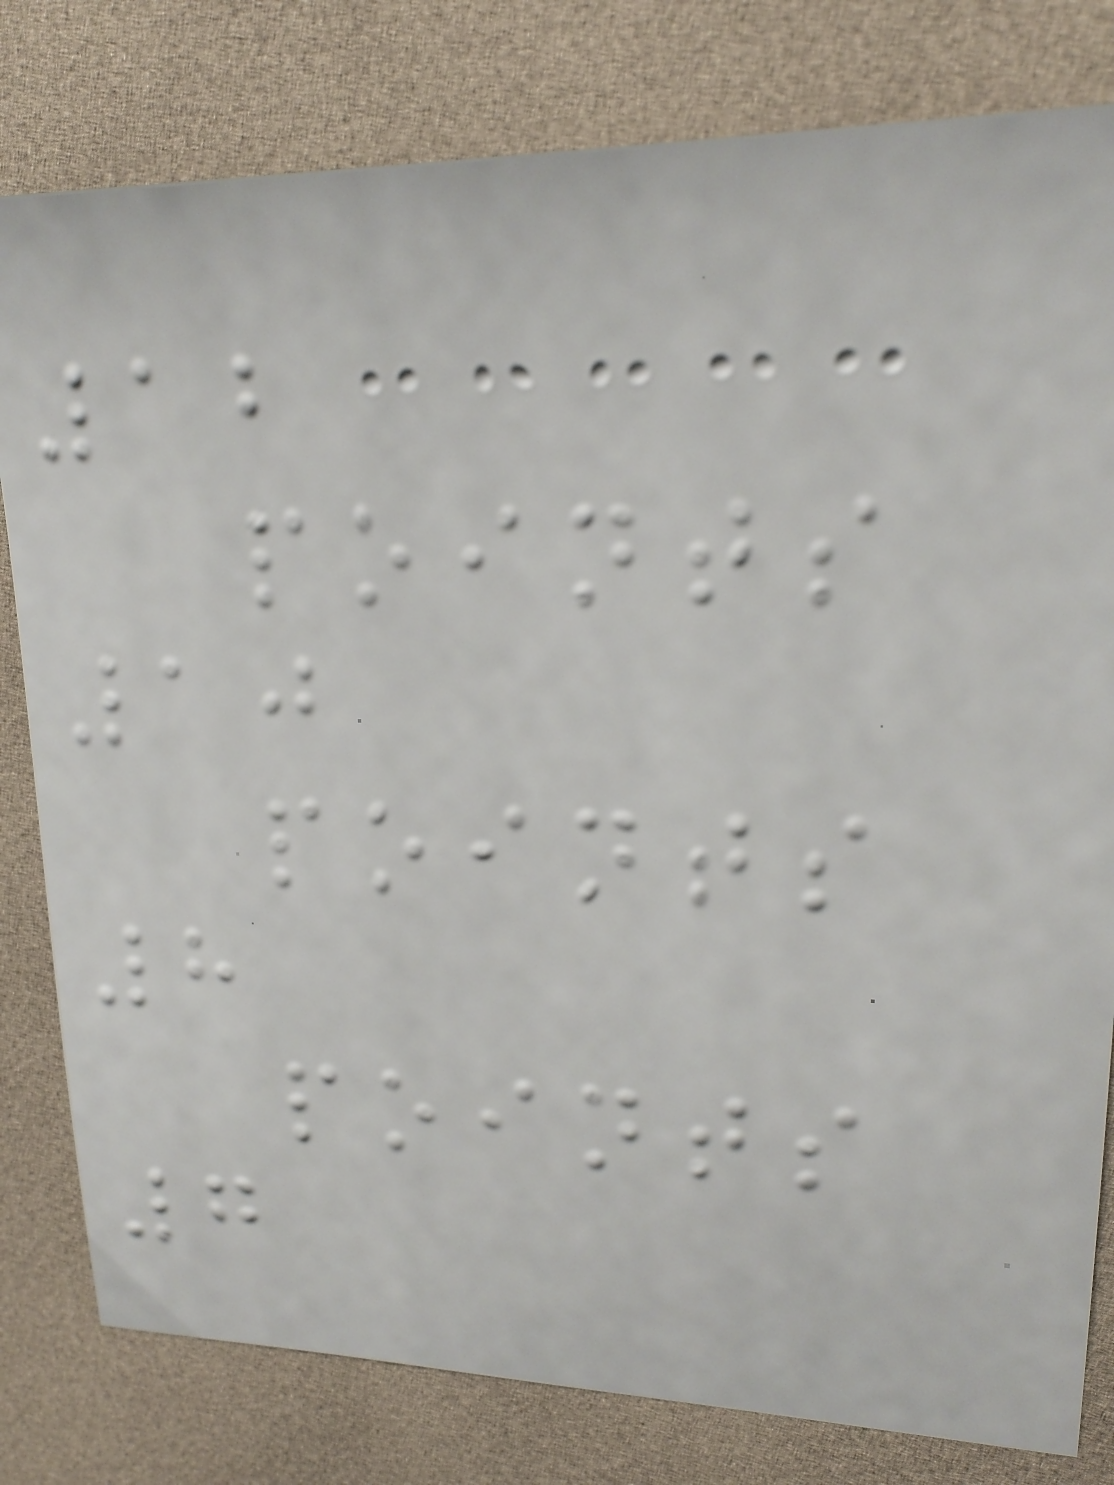12
points
10
points
8
points
7
